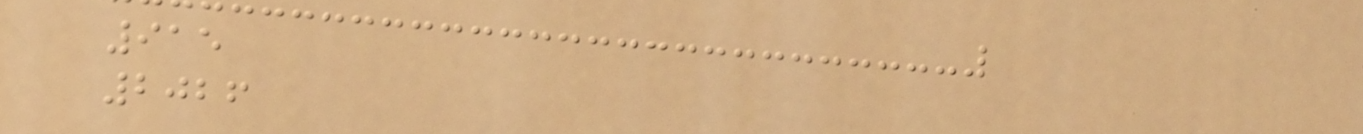915
2026
